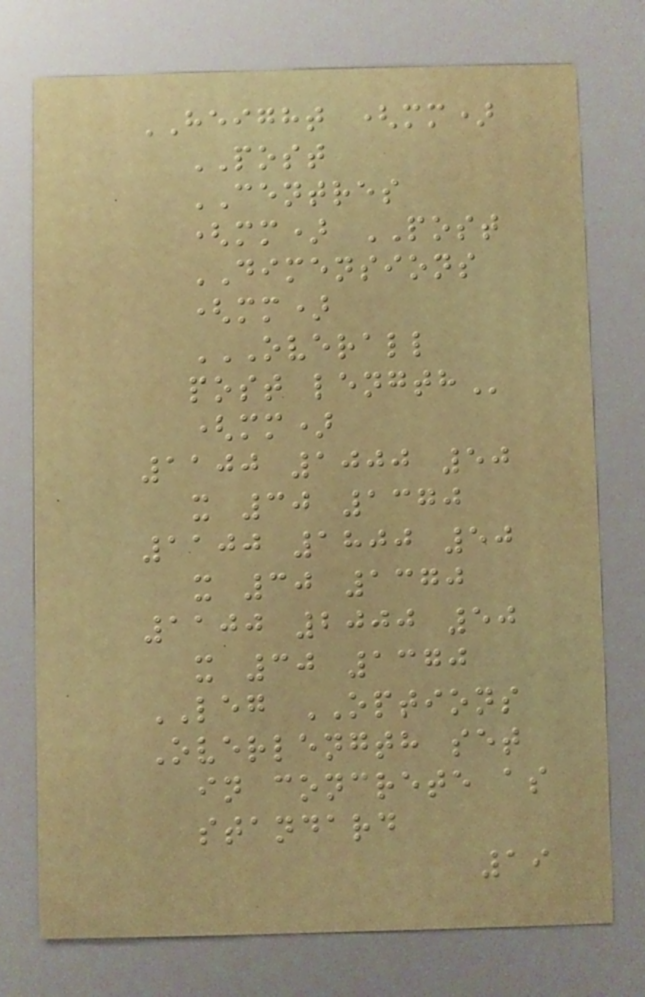HEIGHT (mm)
POST
CENTRES
(mm) POST
DIMENSIONS
(mm)
OVERALL
POST LENGTH
(mm)
1100 1000 50
x 30 1370
1100 1800 50
x 30 1370
1100 2000 50
x 30 1370
LEG OPTIONS
Overlength set
in concrete as
standard
19
